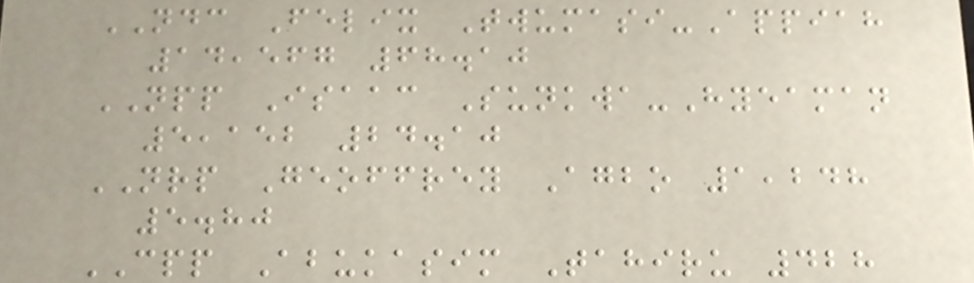NDC Felix Twumasi-Appiah
14,567 68.10
NPP Isaac Sunkwa-Hyeaman
5,152 24.10
NRP Geoffrey Agbo 1,248
5.80
CPP Abukasim Tahiru 428
